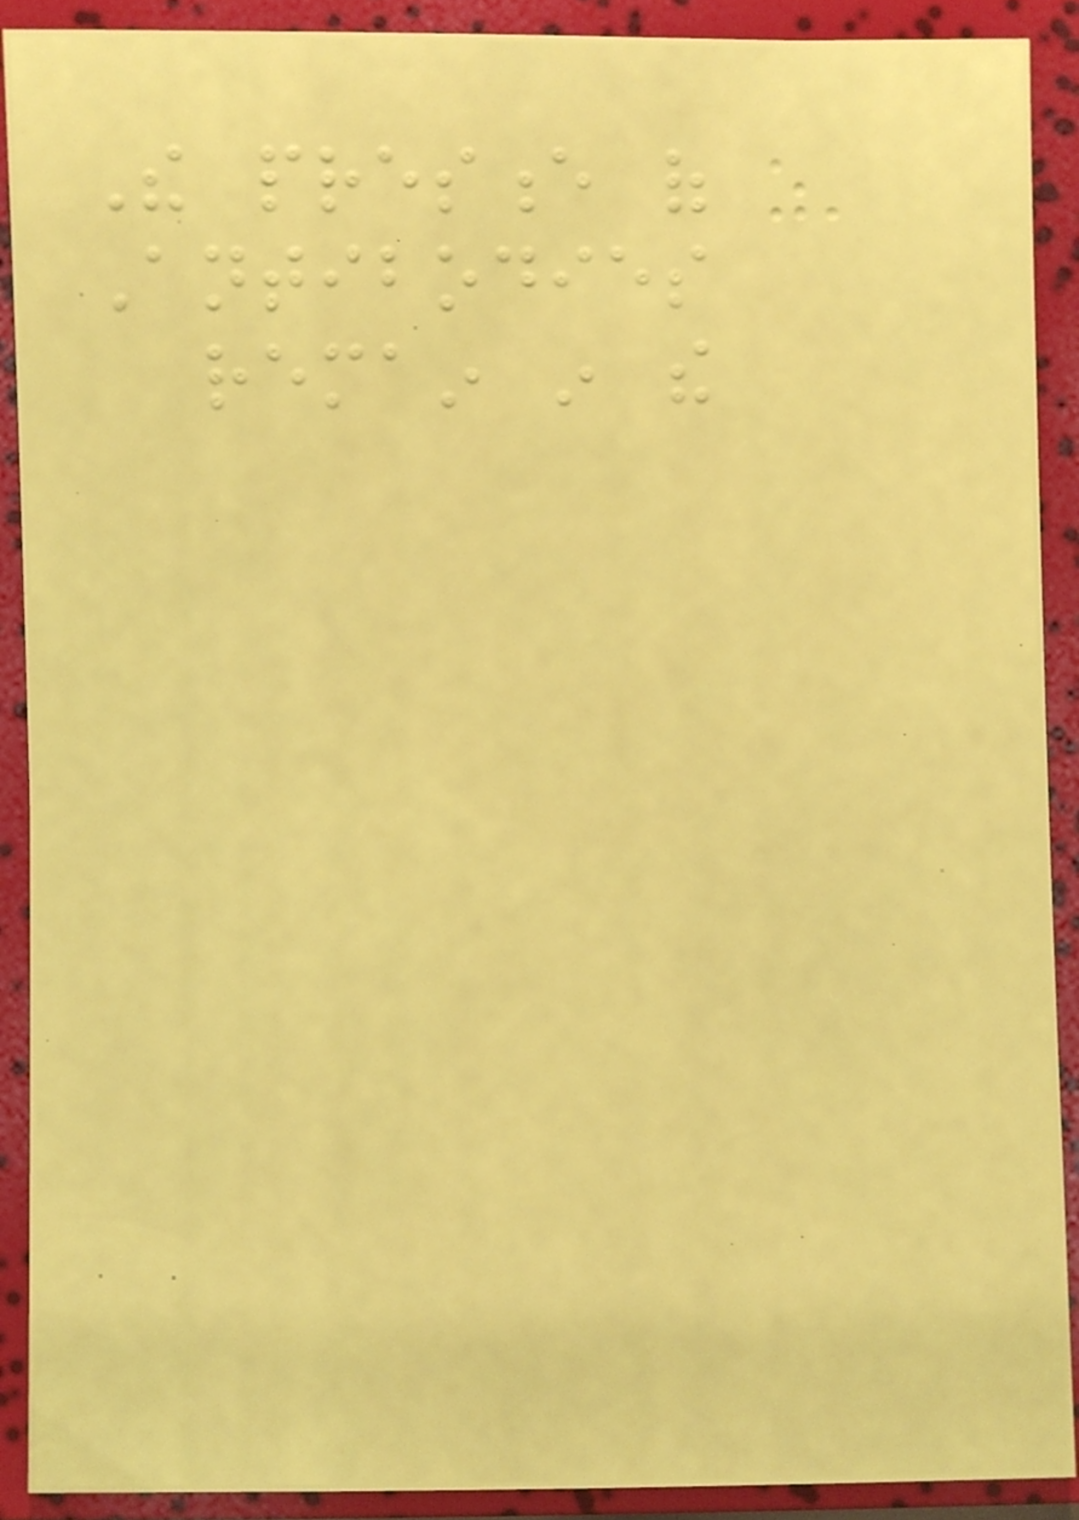The presence of
Antibodies
remain in the
